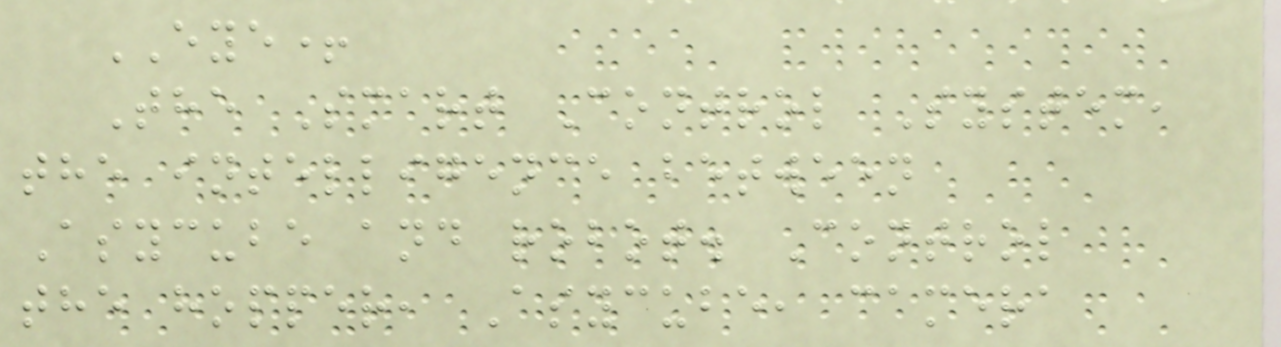EYE+
The Smart Control System,
the intelligence between
Asycube and robot. Control
the hopper, Asycube, camera
